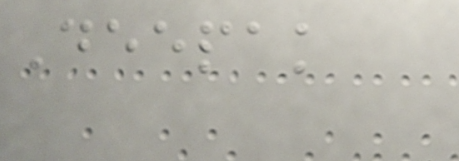Deepak
